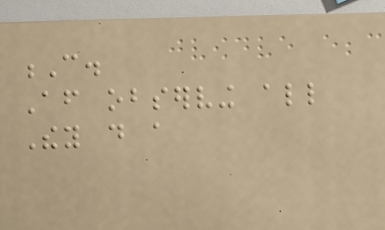C.
After observing all
They do a
